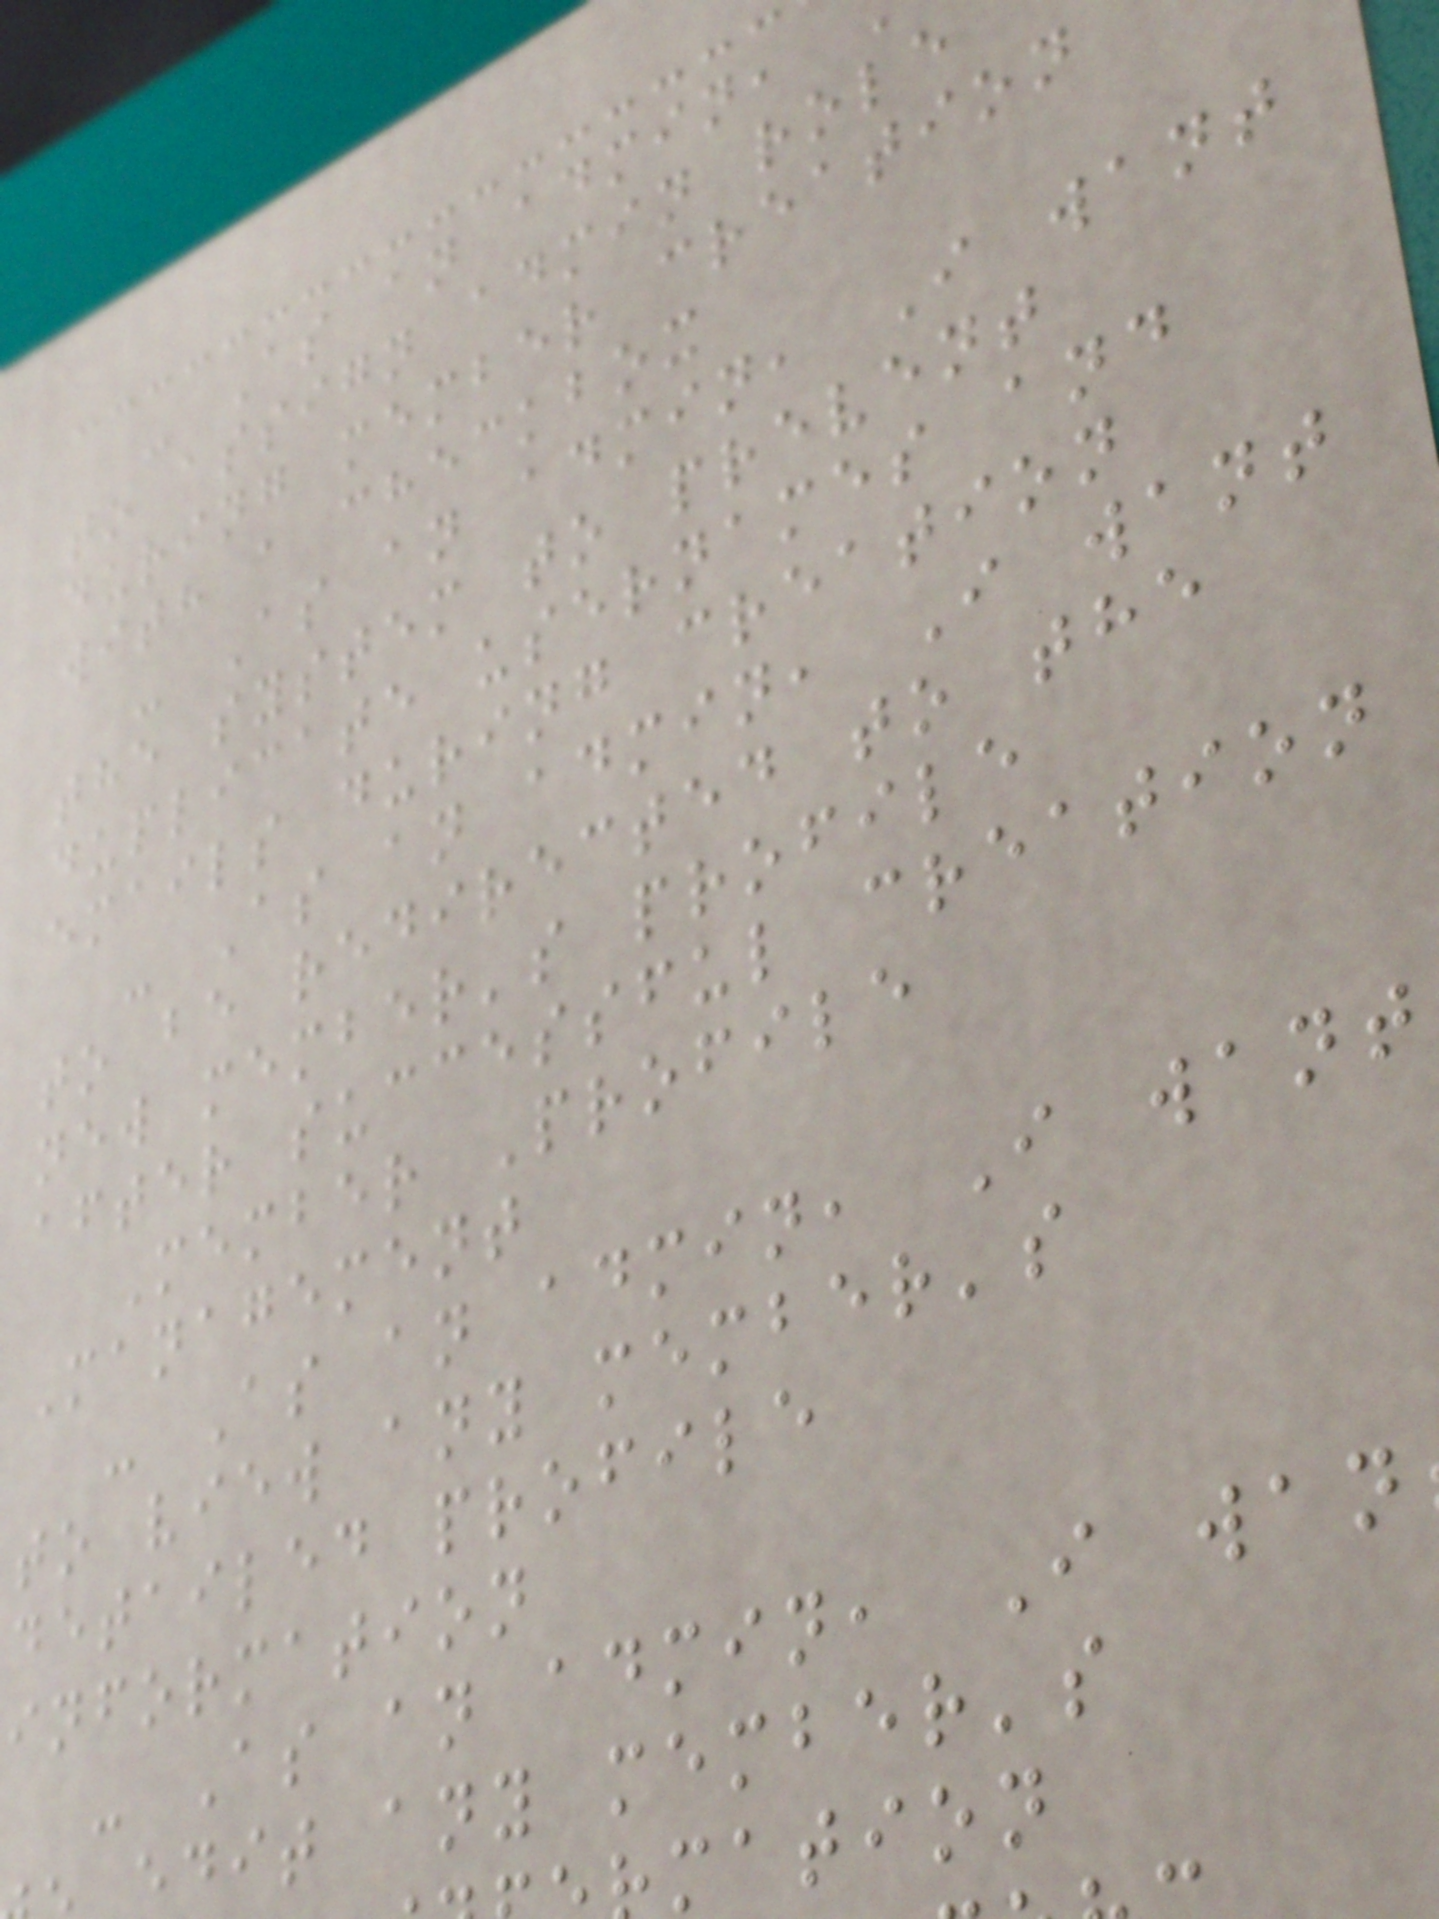- As an admin,
to assign admin role
during member creation
with a checkbox
- As an admin, I want
the system to prevent
duplicate usernames and
emails during creation
- As an admin, I want
to be redirected to the
new member's profile
after successful creation
Member Profile
Management
- As an admin, I want
to view any member's
detailed profile
information
- As an admin, I wan
edit any member's
mation
